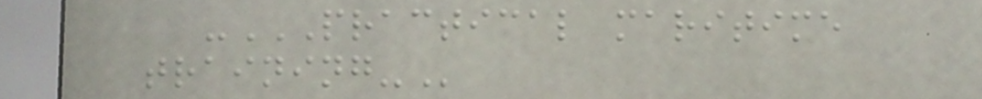-PRACTICAL MARITIME
TRAINING-
